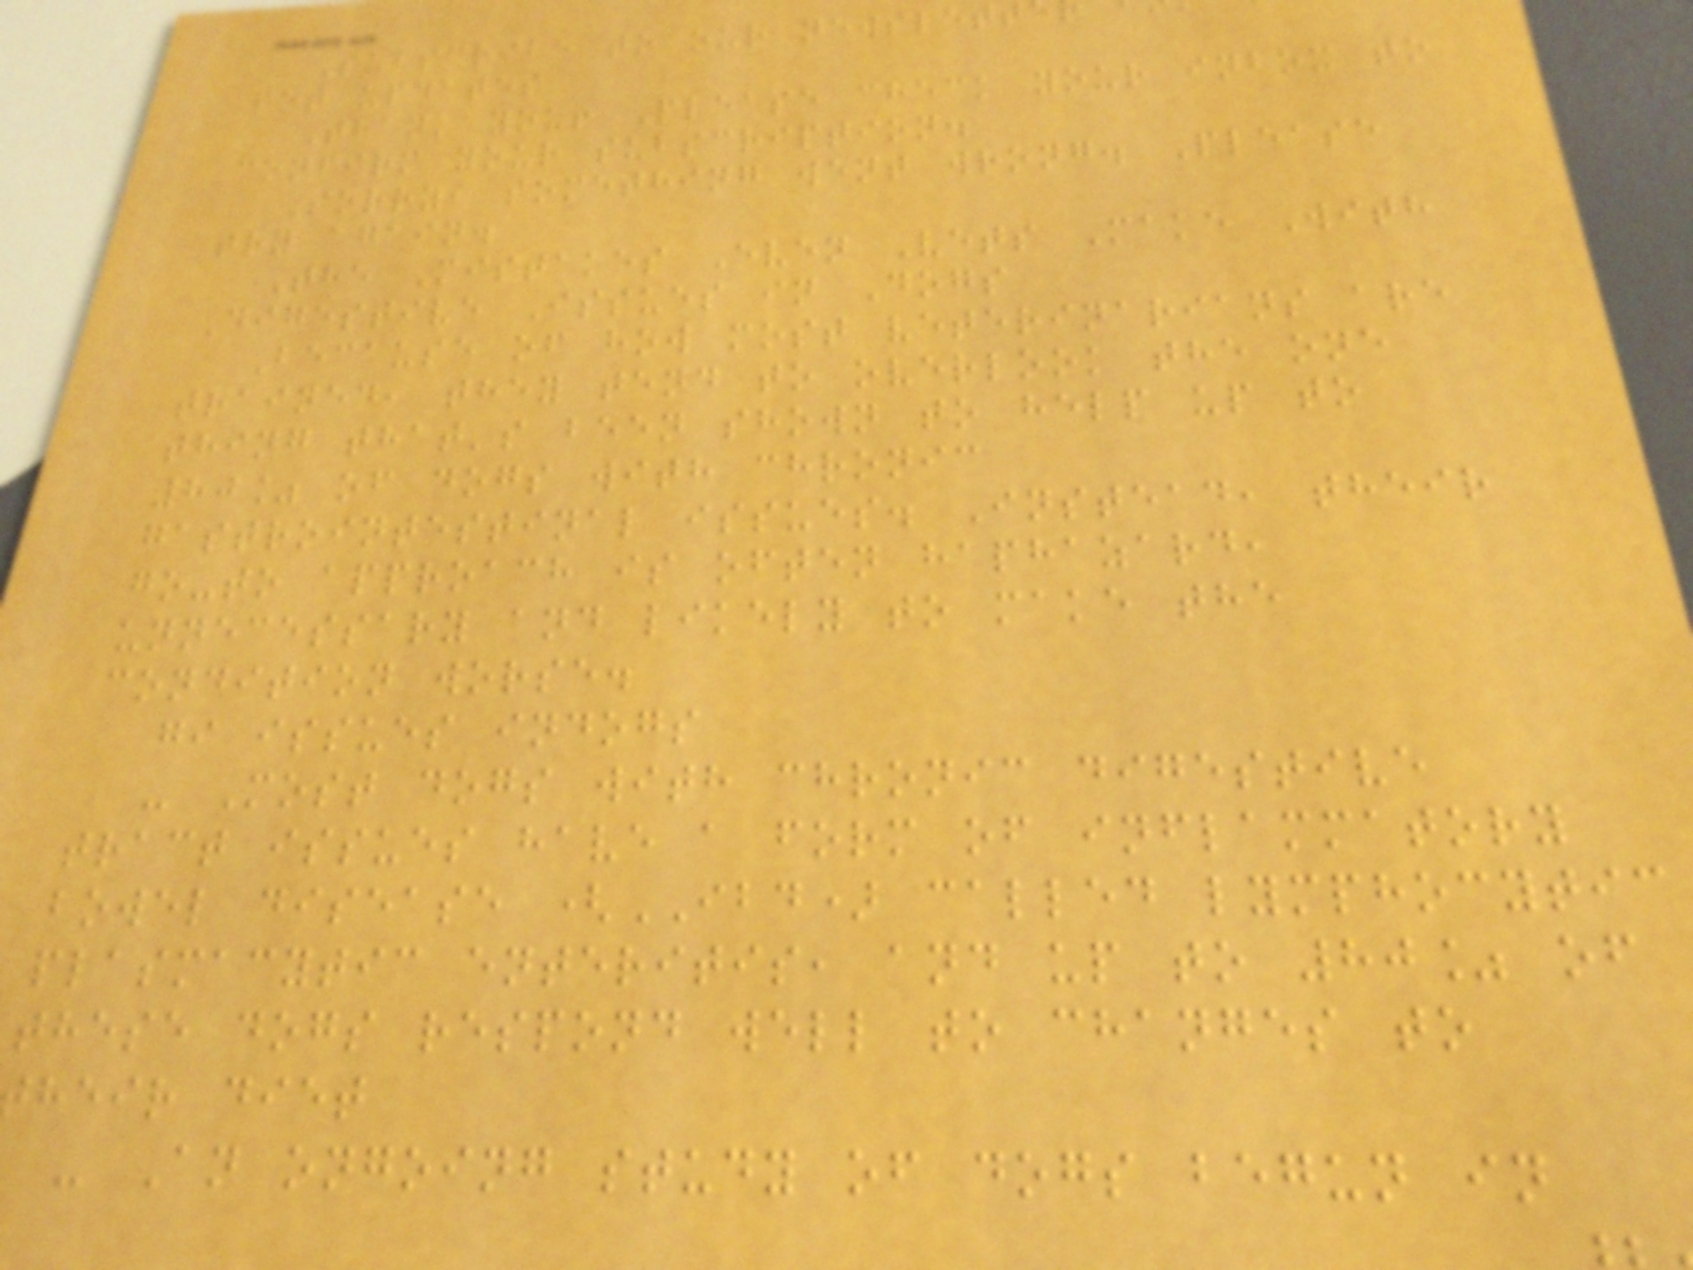Subscribe to our newslett
pet updates
Thank you! Please check your inbox to
confirm your subscription.
Sorry, something went wrong. Please
try again.
The Mistakes Even Vets Make With
Digestive Issues in Dogs
Because of how most veterinarians are
trained, they tend to overlook the one
thing that's been shown to help up to
80% of dogs with chronic
gastrointestinal issues. Instead, their
go-to approach is often haphazard,
unnecessary and likely to make the
condition worse.
gi issues indogs
- Most dogs with chronic digestive
tract issues have a form of inflammatory
bowel disease (IBD) called lymphocytic
plasmacytic enteritis, and up to 80% of
these dogs respond well to changes to
heir diet
- An ongoing study of dogs begun in
